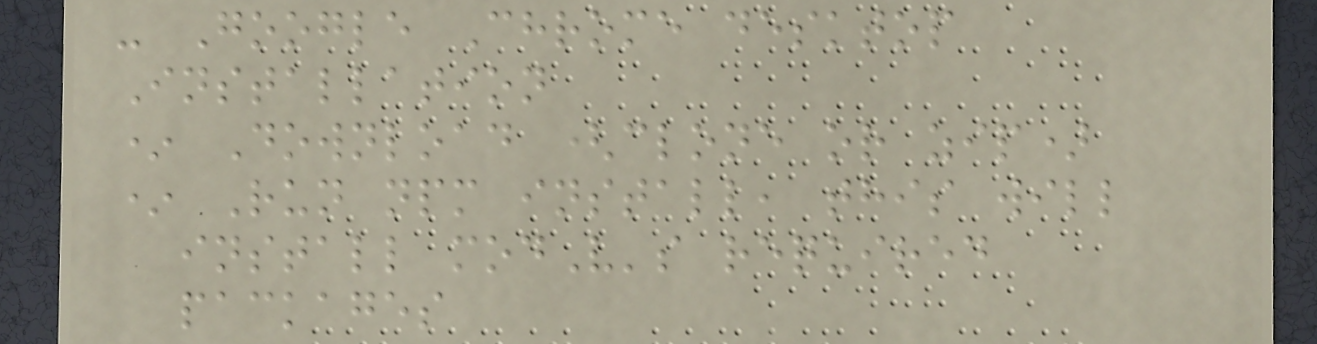- Google Chrome desktop
Installation
* Download (clone or zip)
* Run npm install, this will
install modV's required
packages
